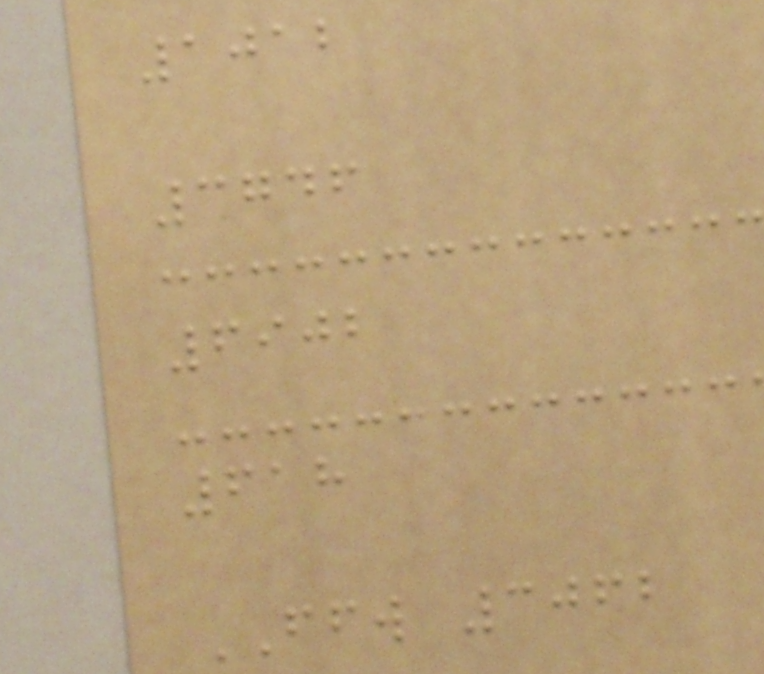1012
3746
6902
618
FFW 3062
